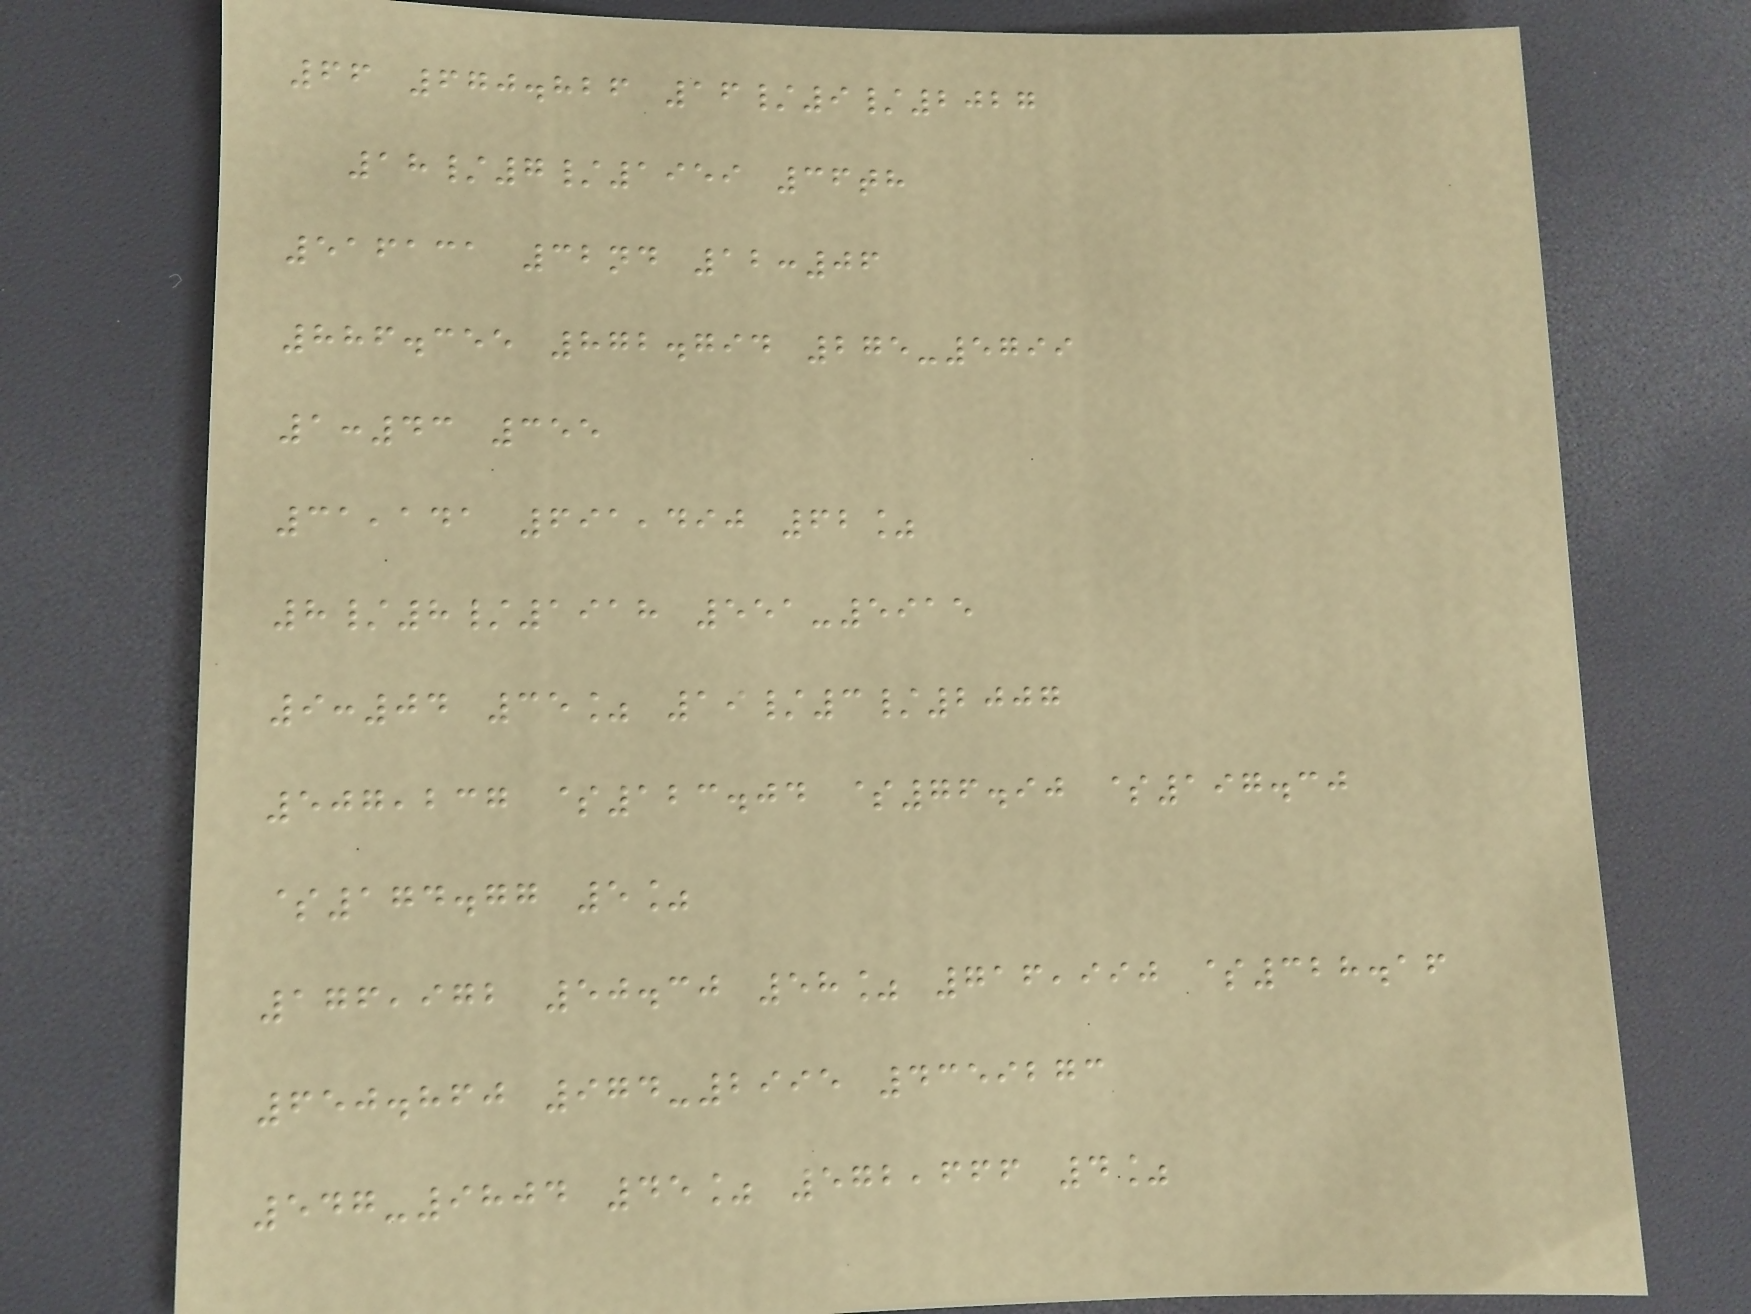66 670.826 16/9/2027
18/7/1959 36th
516131 32nd 12:06
886.355 872.794 275-5799
1:43 355
31,141 691,490 62%
8/8/1918 551-5915
9:04 35% 19/3/2007
507,237 $123.04 $76.90 $197.30
$174.77 5%
176,972 50.30 58% 716,990 $328.16
650.860 974-2995 4359273
547-9804 45% 572,666 4%
